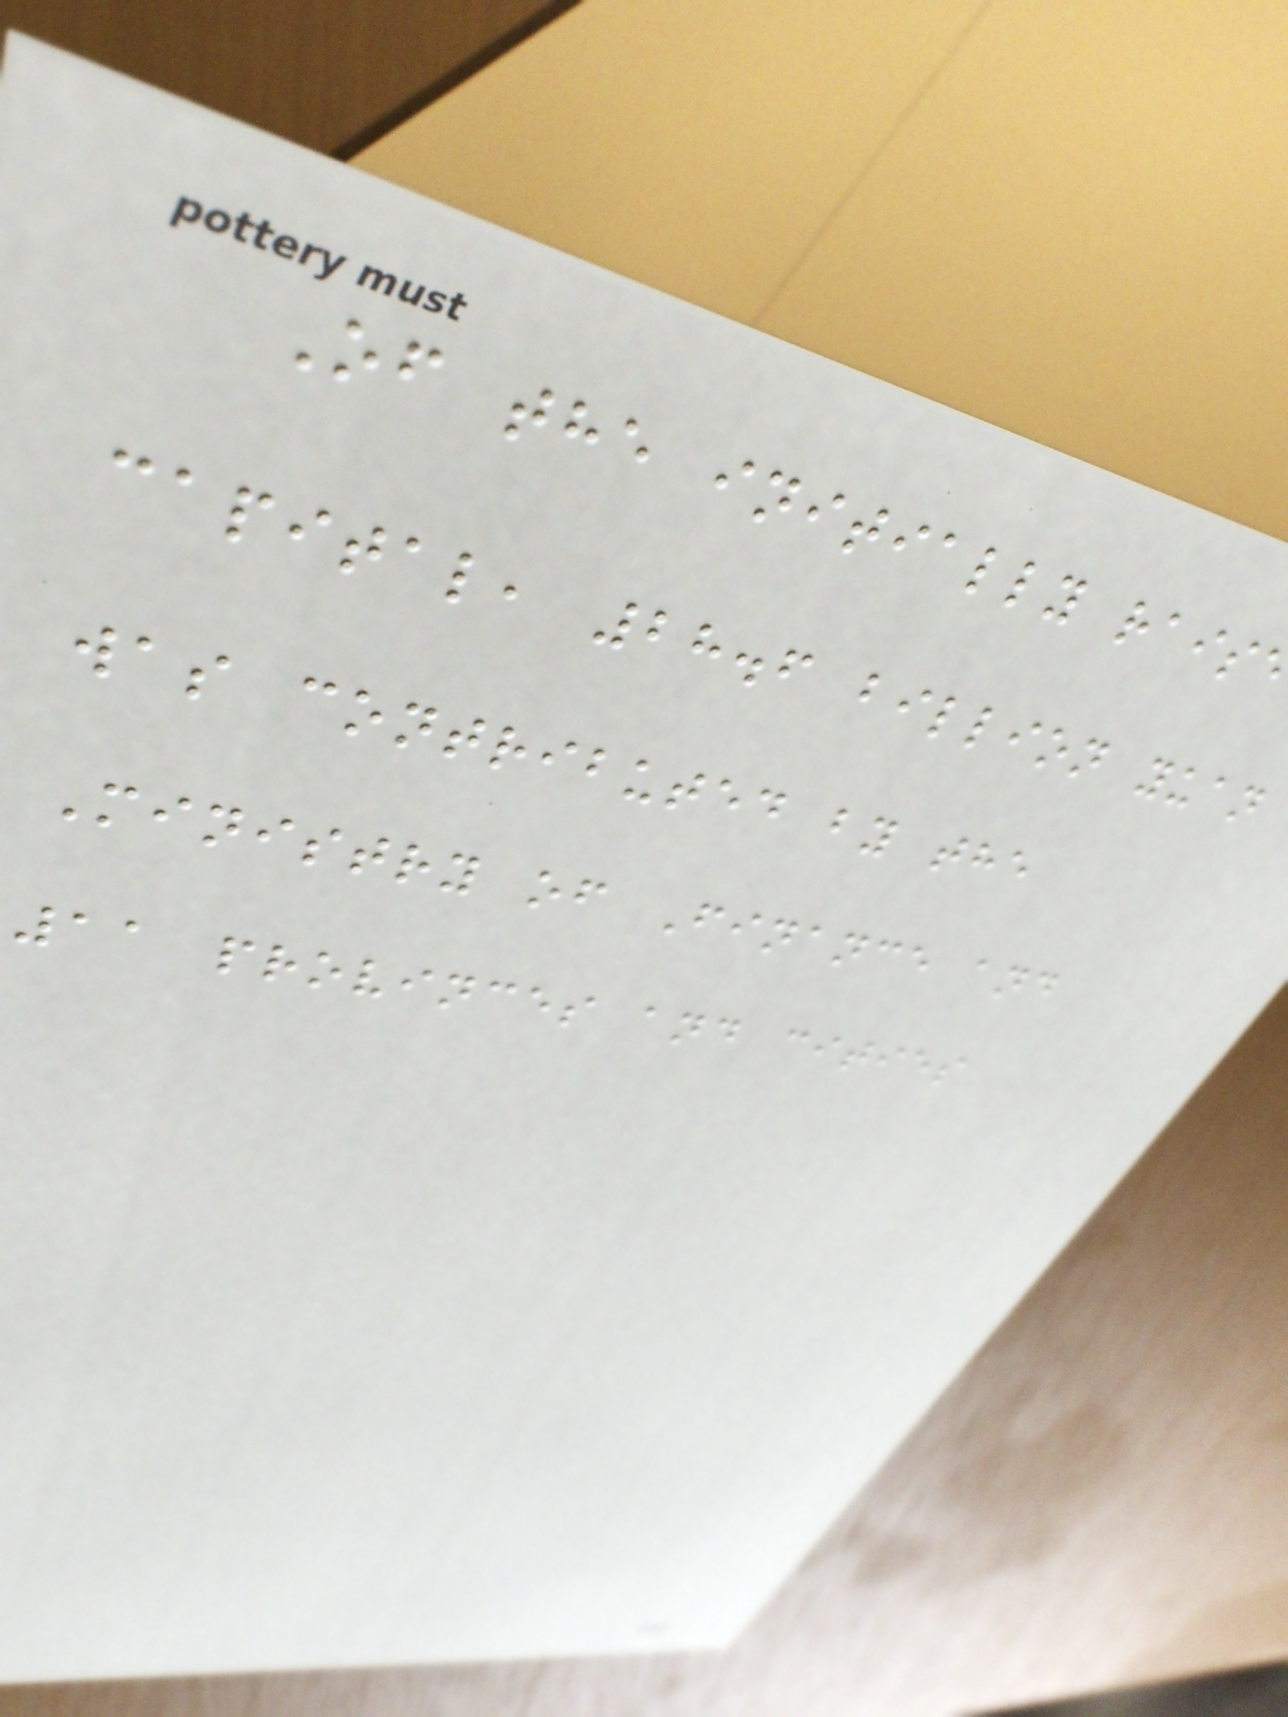Of the initially rais
capital, 28.6 billion yuan
was contributed by the
Ministry of Finance and
11 provinces and cities
